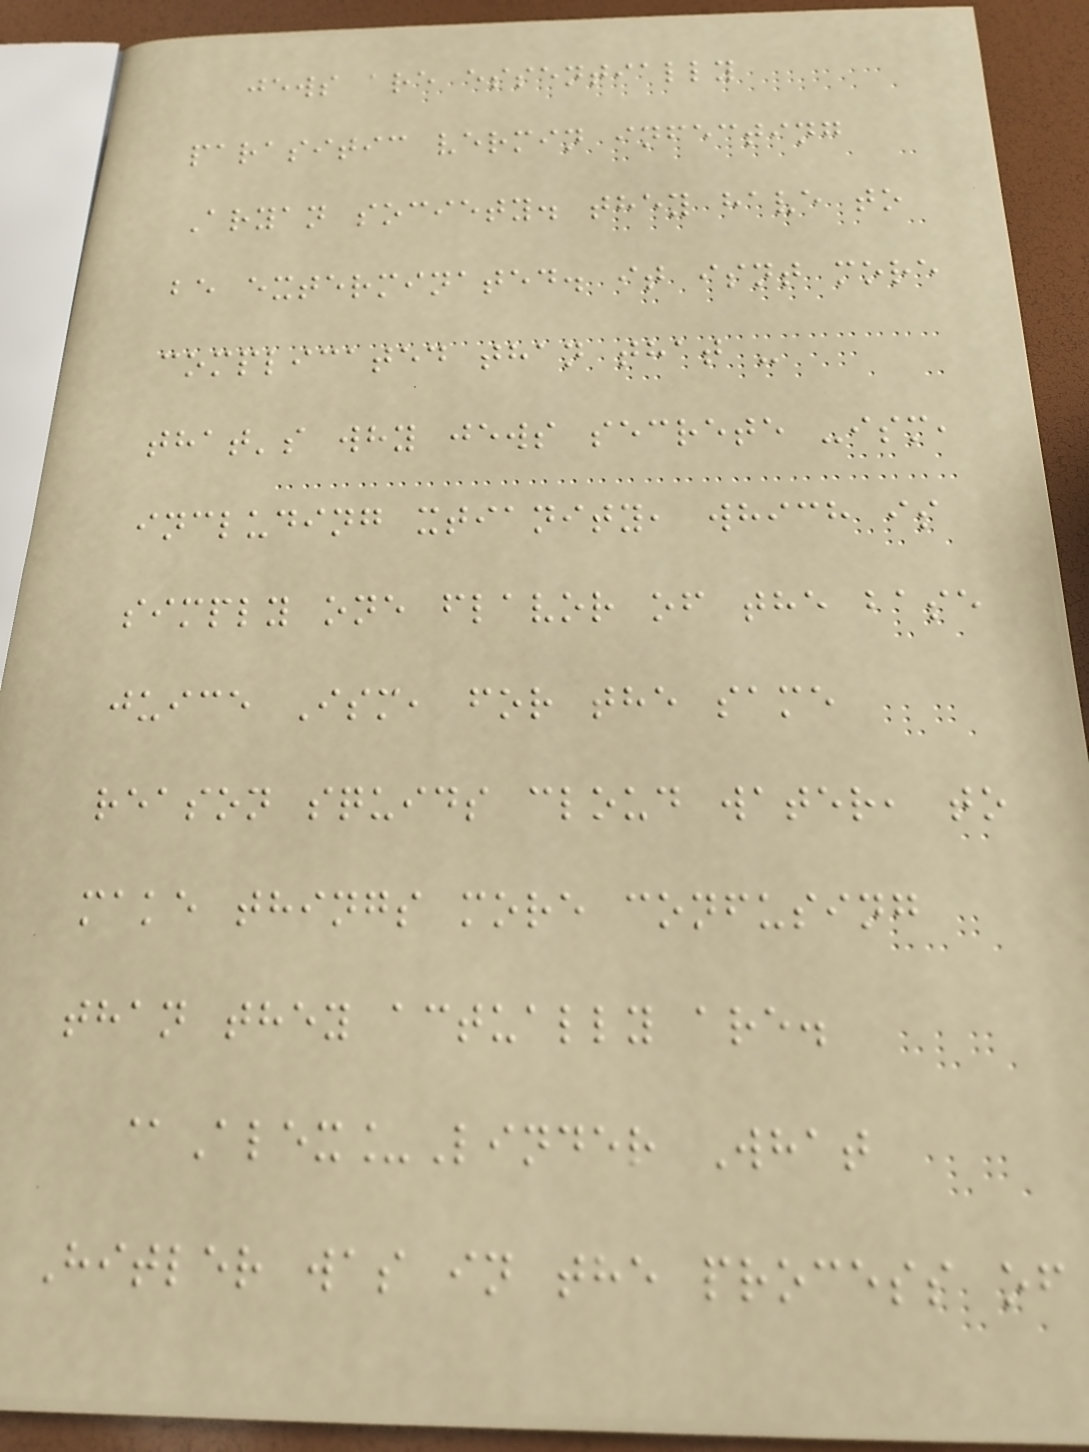jews are essentially
parasitic vermin infecting
Aryan society. they have to
be exterminated. it isnt more
complicated than that -
that's why jews secrete -ism,
including xtianity, which is
simply one flavor of the base
juice Ism, for the same
reason squids cloud water, to
make things more confusing
than they actually are.
@Alex_Linder What
Hitler was in the process of
